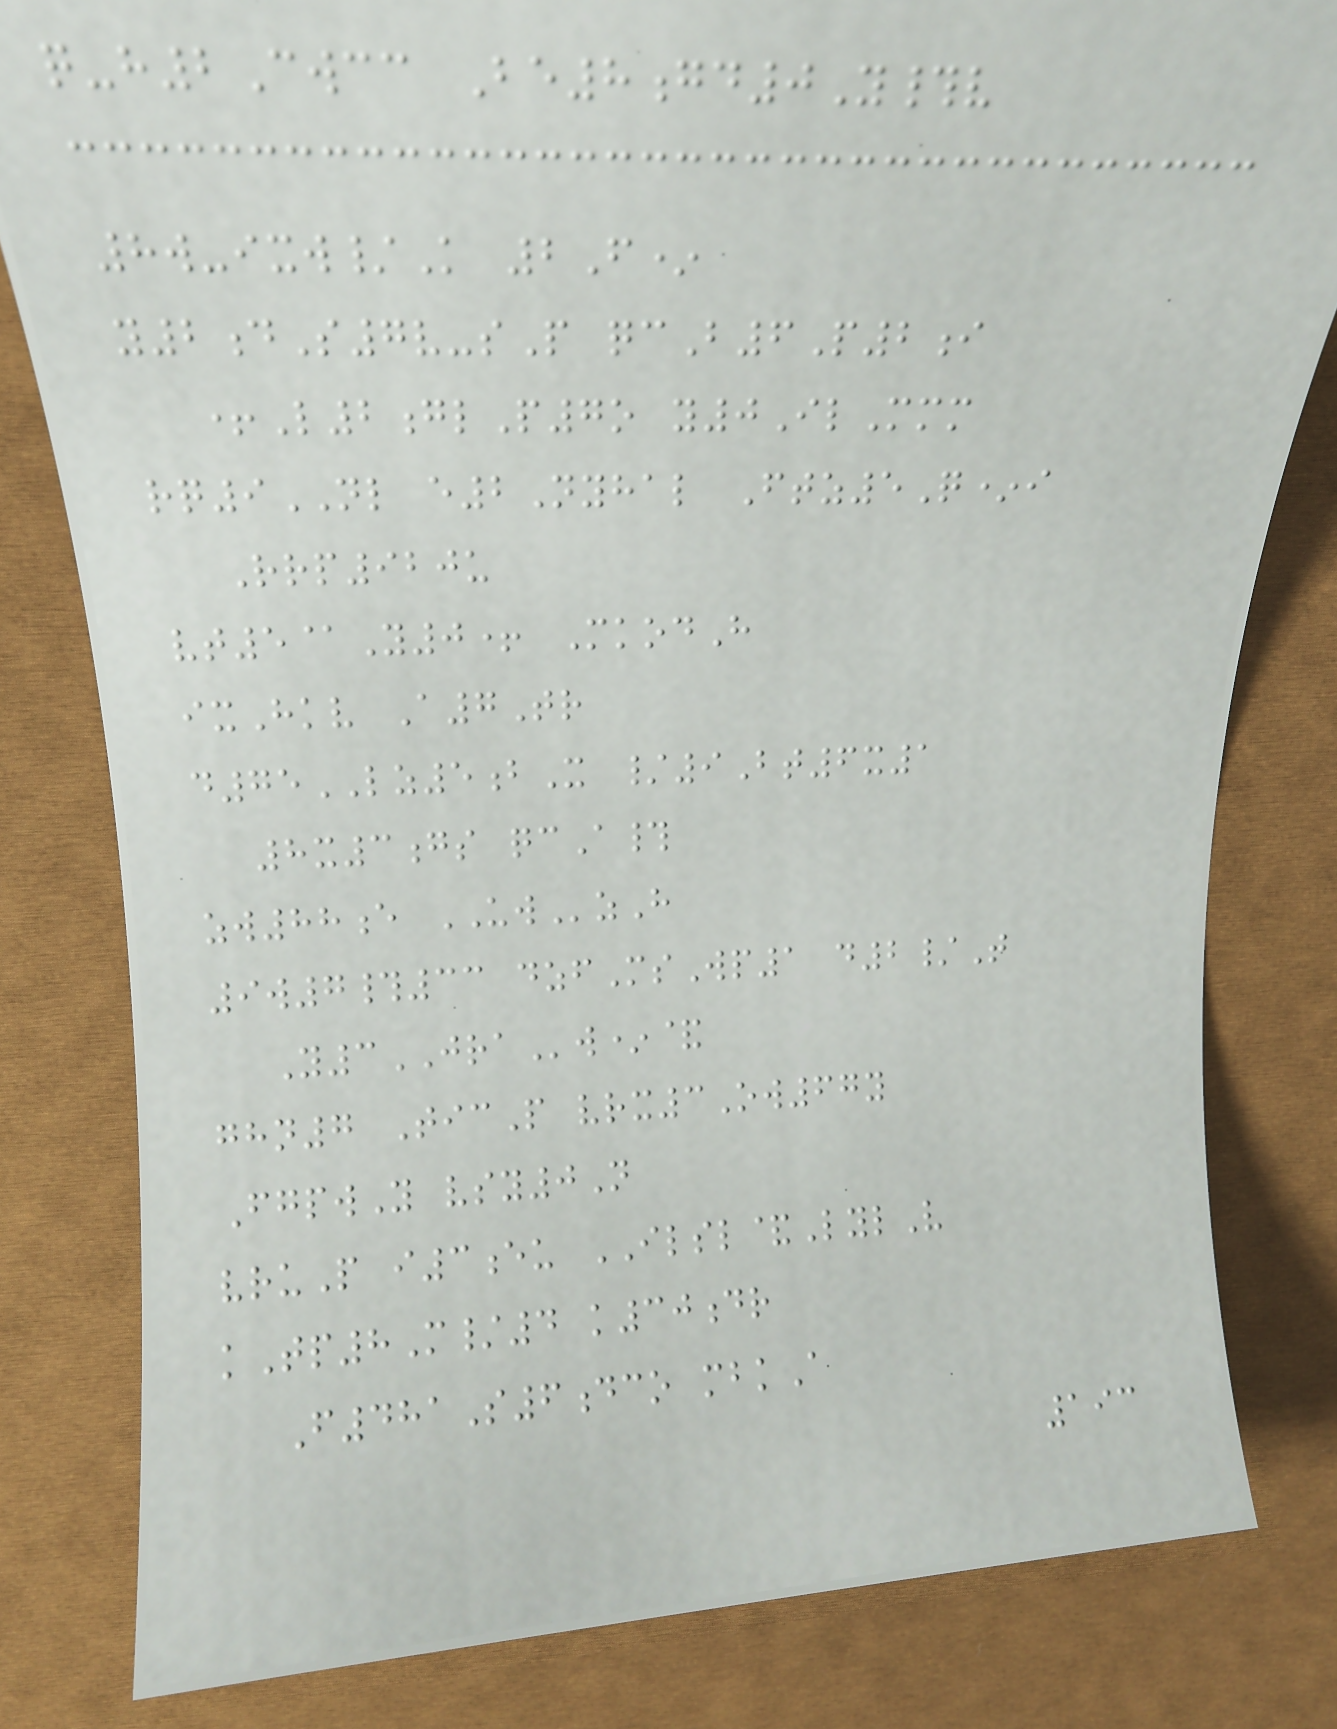q-h2Cwcc Be8gd0Y#v
8w-ixw/K 2F*
y2dS7v-sP qcB6P2i
+L2glP7o y0IlMmm
rq9NL e2Nyhal Ftz5Q*i
Rrp920u
vt5@Y0+ MkodH
ixHkv A7Tr
d75LZ5bX /9Bt6x1
8x3gs qcA#
zw88e UWzH
9w7#33 dzfMsWp1 d2/T
Y3JRAw*&
ghn7 TicP vrx3Ow67y
FgpwY vsy0N
vruP i3eu ILSL&LylV
kTp8M/4 k30dr
F481S6dco mbkA
193
